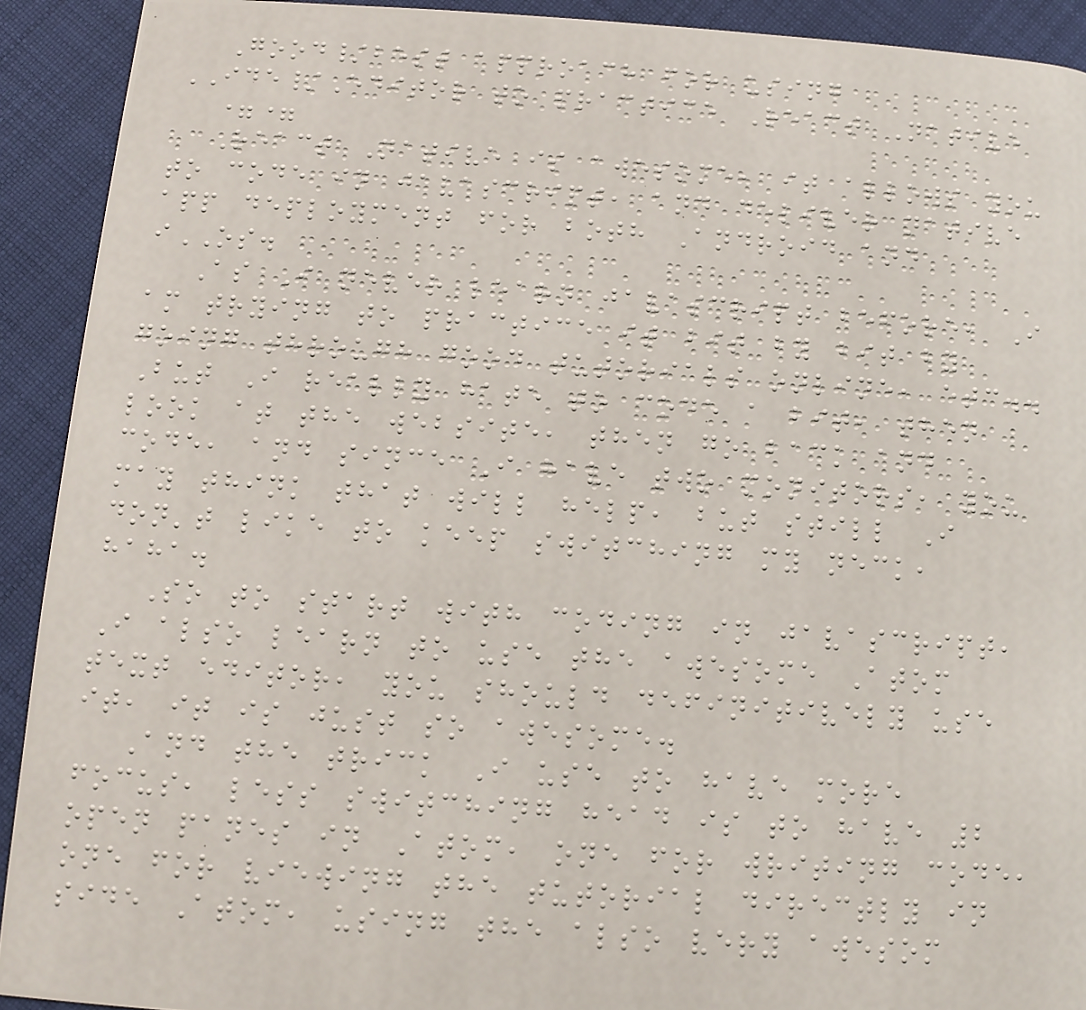Good/best approach for using
IDE/Editor to practice React Native
==
React Native is awesome, it allows you
to code in javascript, and deliver native
app deployment for both Android and
iOS.
As I never learn javascript before, I
am trying to practice it bit by bit by
going through good tutorials online, etc..
But I really hate to code a bit, then
look at the website, then go back and
code, and since I have two monitors, you
may think that will help, but still I
don't like to keep switching my neck,
haha.
So to start with coding in javascript,
I also learn to use the awesome Atom
text editor, you should definitively use
it, it is just so awesome.
And the trick I use to have more
focus, less switching head is to have 2
open panes in Atom, one for writing code,
one for viewing the tutorial directly in
side Atom, using the also very awesom
